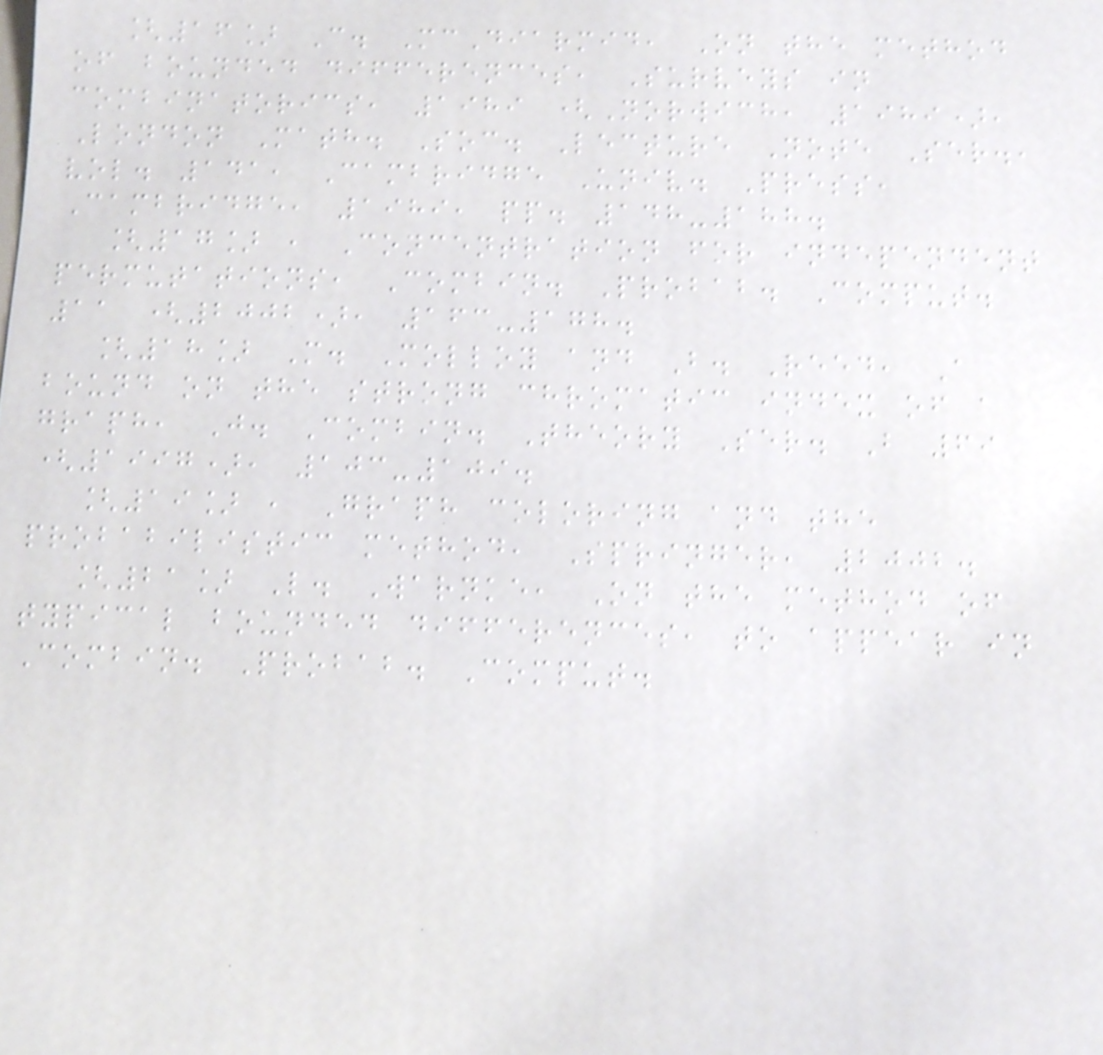[16] C. McDiarmid, On the method
of bounded differences, Surveys in
combinatorics, 1989 (Norwich, 1989),
London Math. Soc. Lecture Note Ser.,
vol. 141, Cambridge Univ. Press,
Cambridge, 1989, pp. 148-188.
[17] , Concentration for independent
permutations, Combin. Probab. Comput.
11 (2002), 163-178.
[18] M. Molloy and B. Reed, A
bound on the strong chromatic index of a
graph, J. Combin. Theory Ser. B 69
(1997), 103-109.
[19] , Graph coloring and the
probabilistic method, Springer, 2002.
[21] L. Warnke, On the method of
typical bounded differences, to appear in
Combin. Probab. Comput.
